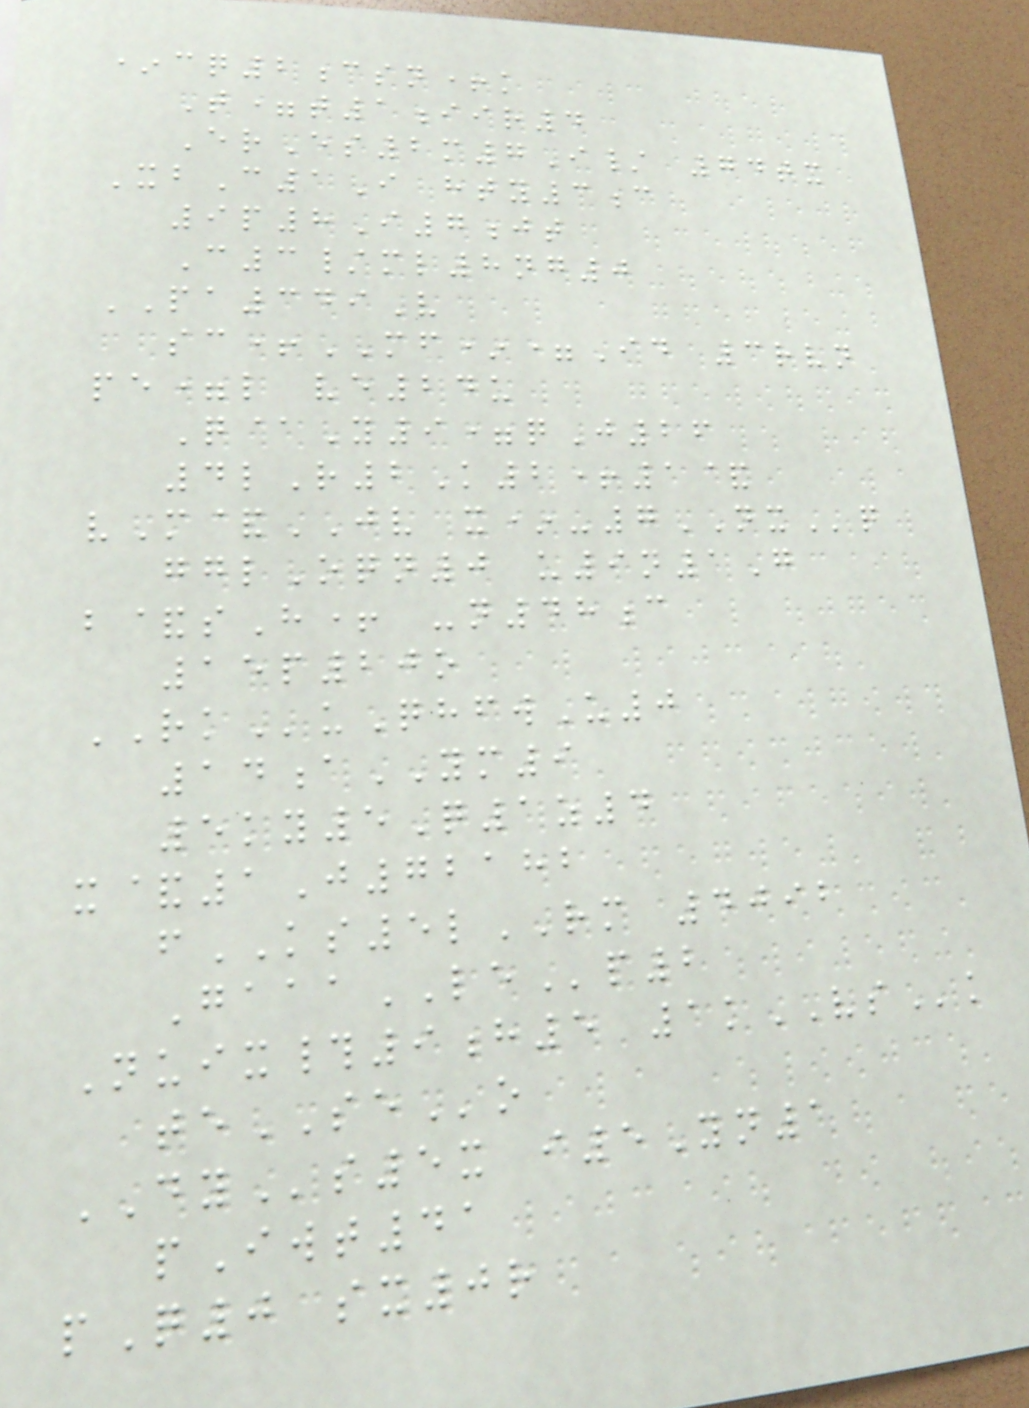*cq2csn+k
T=t1iir4
ErEs2m7I/ 74tx
XbC1I hty3c
9p8I7jt
C3/ml8ng0
PA349V
sc+MF*=Id 3rvn
pe=l ve24u
Q@Y9=qJ26
4lR2K2+1&
vM&JV x*-7NXq
gglOqn0 u9n1G
b&sH+ -n48c
15p20o
RKuQhfwU0
14aYM9
5ky5Q1z4
x&1J72182
fKS5lRM 4092
GaaaLEp2
Nuix#9h5 1kVSk
teSEo
DYs5x i5Yn1
pIwt41
pQ0 sx0r
